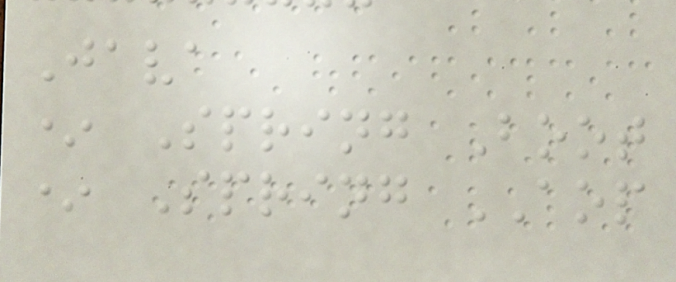Java
* Spring Boot
* Spring AOP
